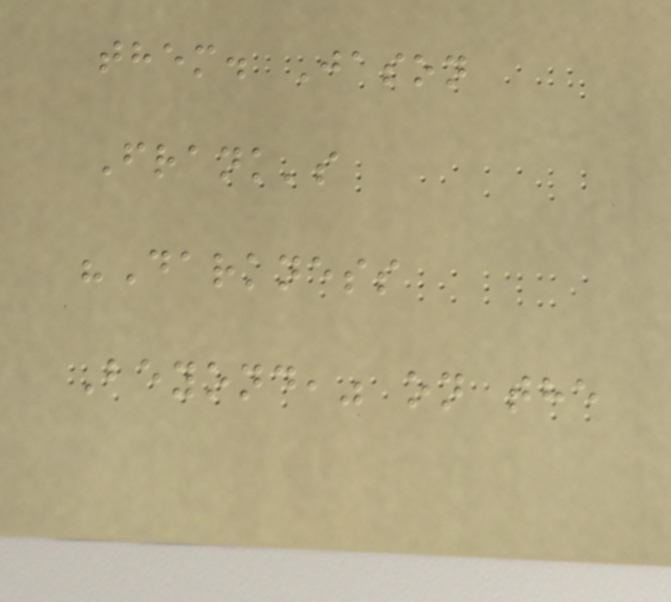them. Jason
Frank's
"Darkness
Beyond," on the
